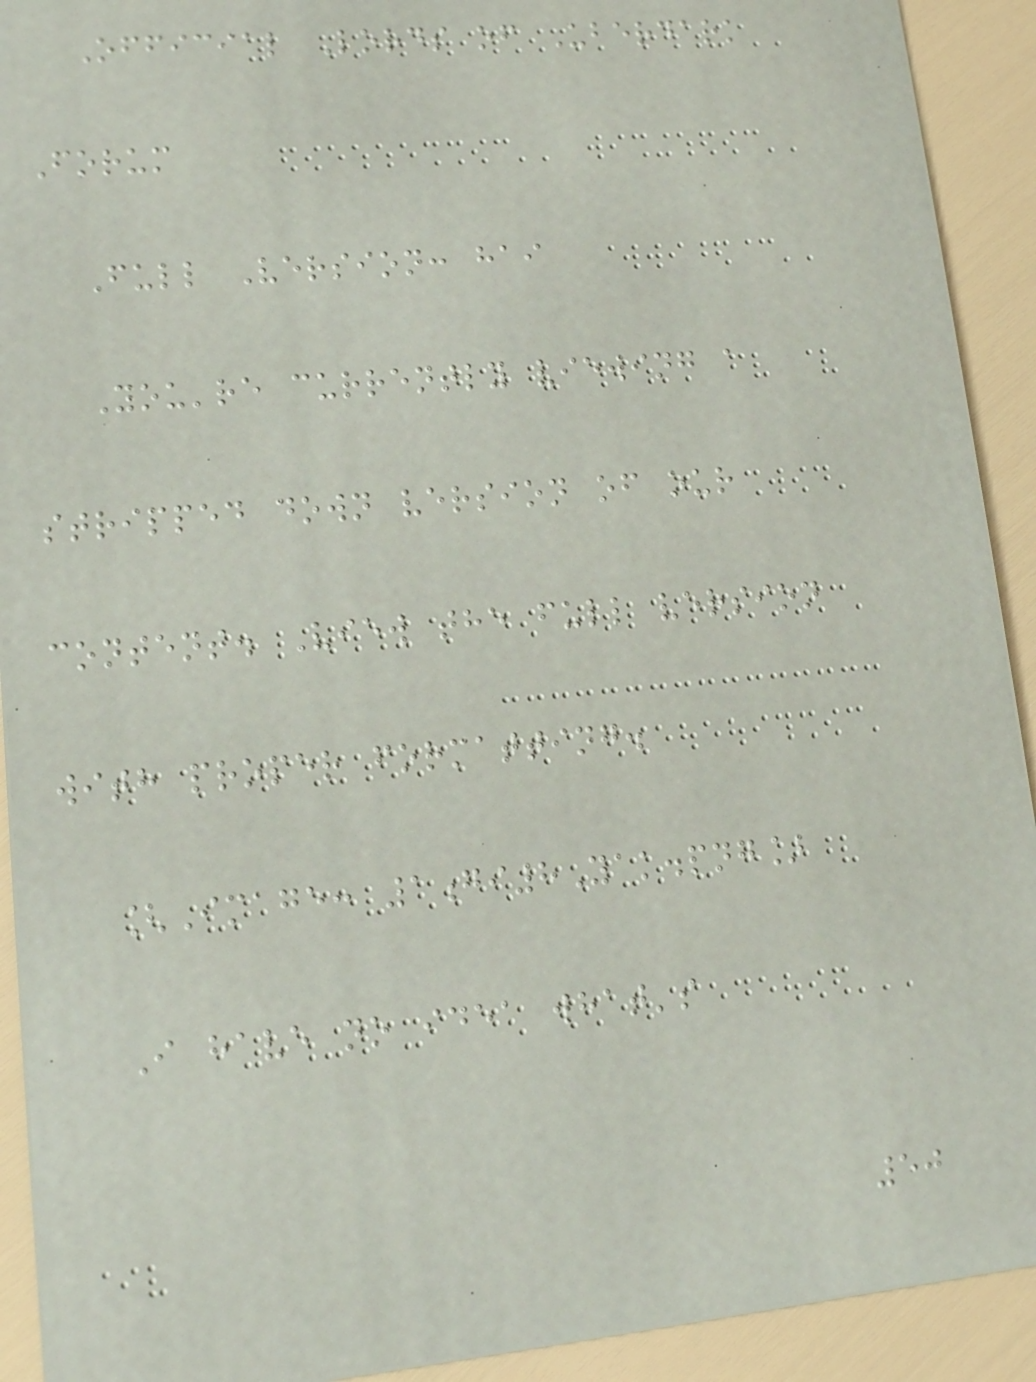Official Lords of Uberdark
Forum
Full Version: hai
You're currently viewing a
stripped down version of our
content. View the full version
with proper formatting.
[Image: 1gi8Yak.png]
I have no idea what's
50
